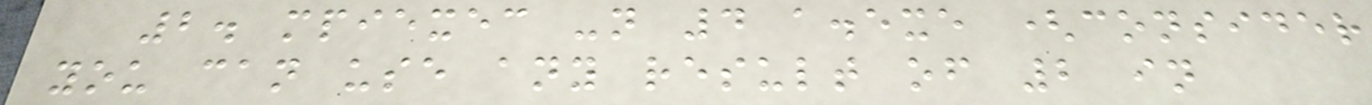2. mpiexec -n 4 a.exe (consider
you can use any result of 2 in
